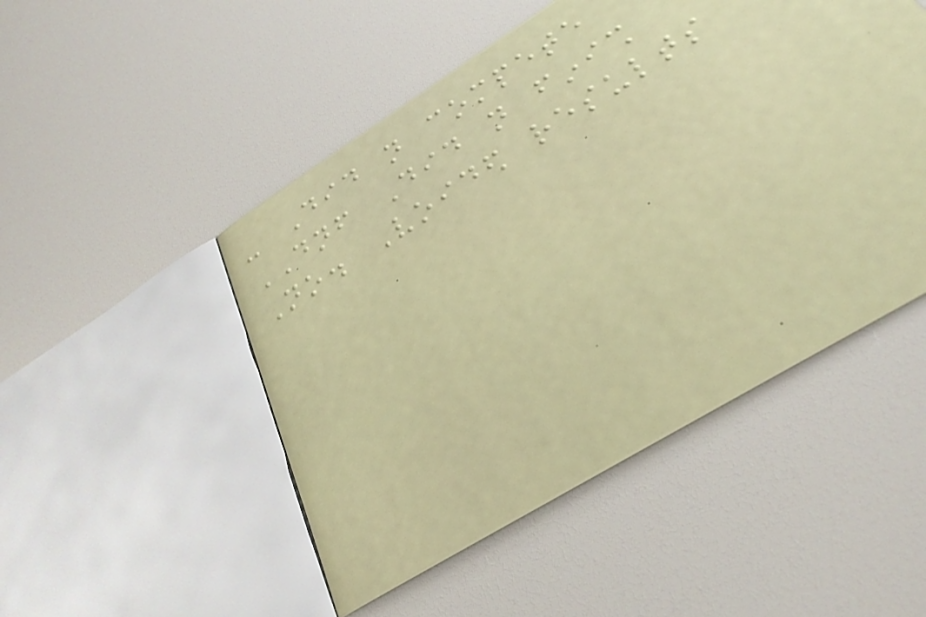- Did not compete
DNF Did not finish
No. Voided results
